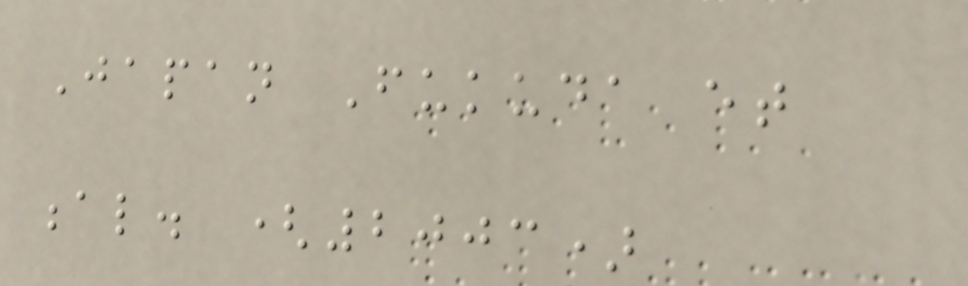Japan Fukuda et
al. (2003)
